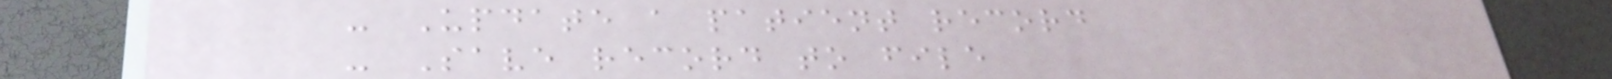- Update a patient record
- Save record to file
